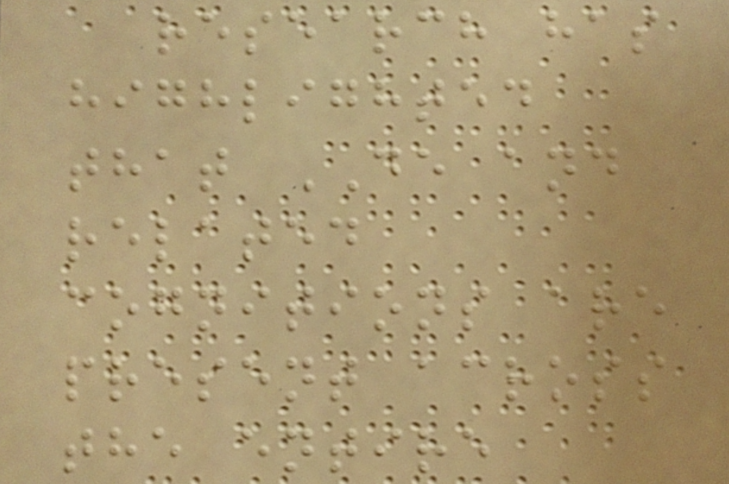research has
highlighted
that DE and
related
cognitions are
present across
the entire
